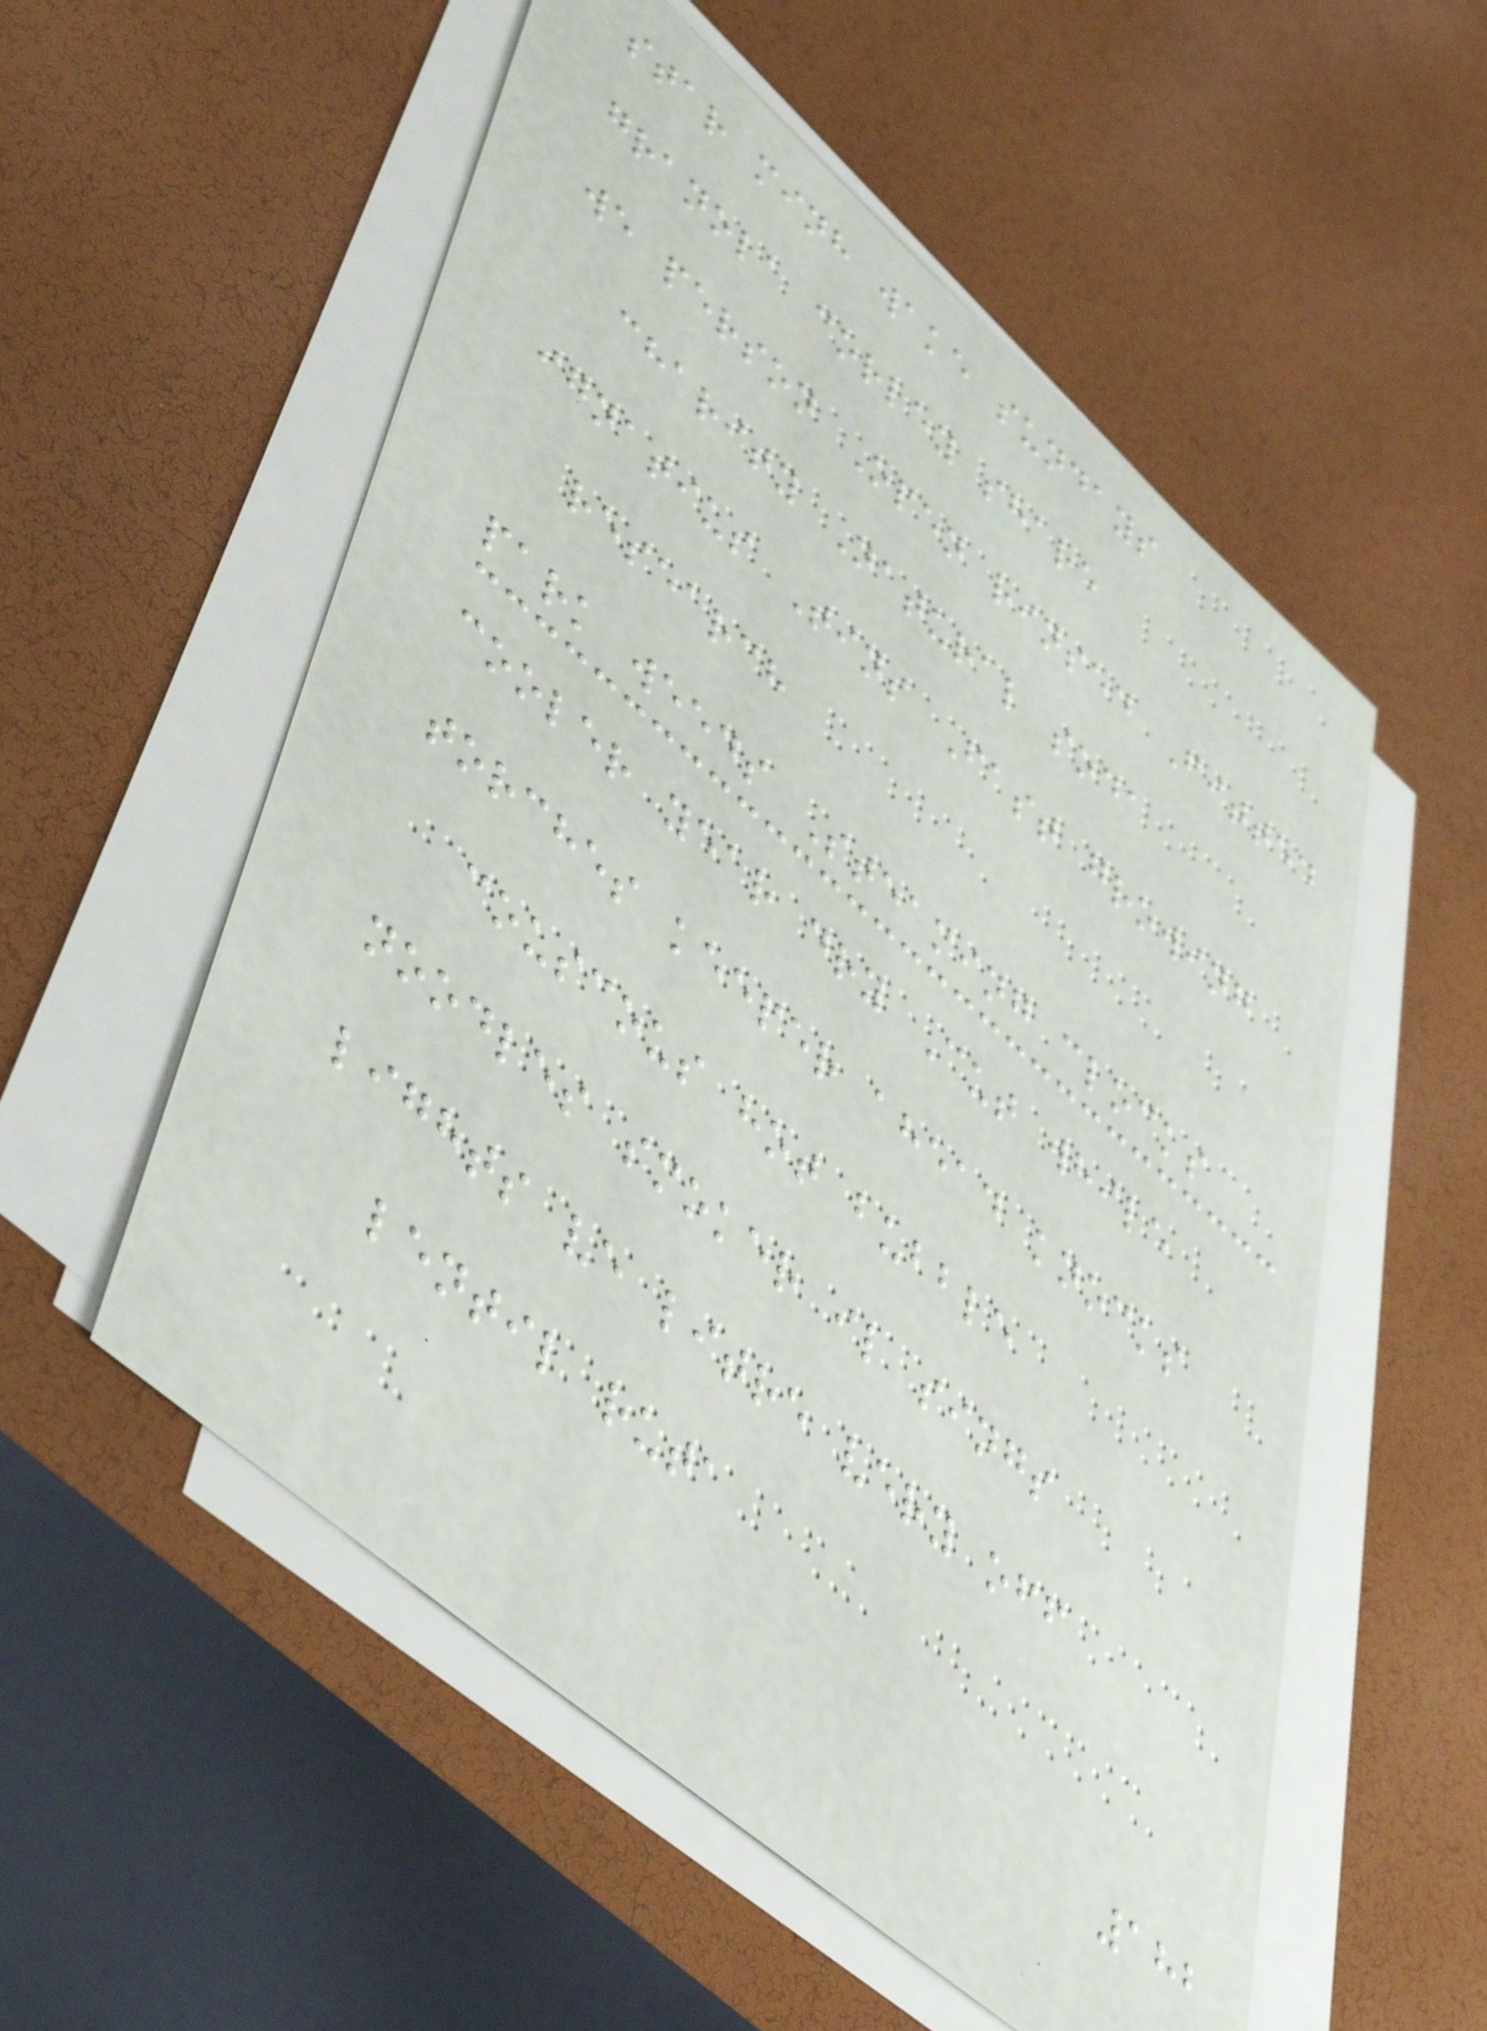star minh wake sundays
granola corley share
we person Open rinsed Fitted
charity Natural soda
ignatius Tins Fast growing
research
park weeds Steaming clocks
cooler year dry Cut while
torches keeper ahead knocks
couscous hot bubble
noodles smoker il sings
lights ve litre very off
lentil ruta
182
